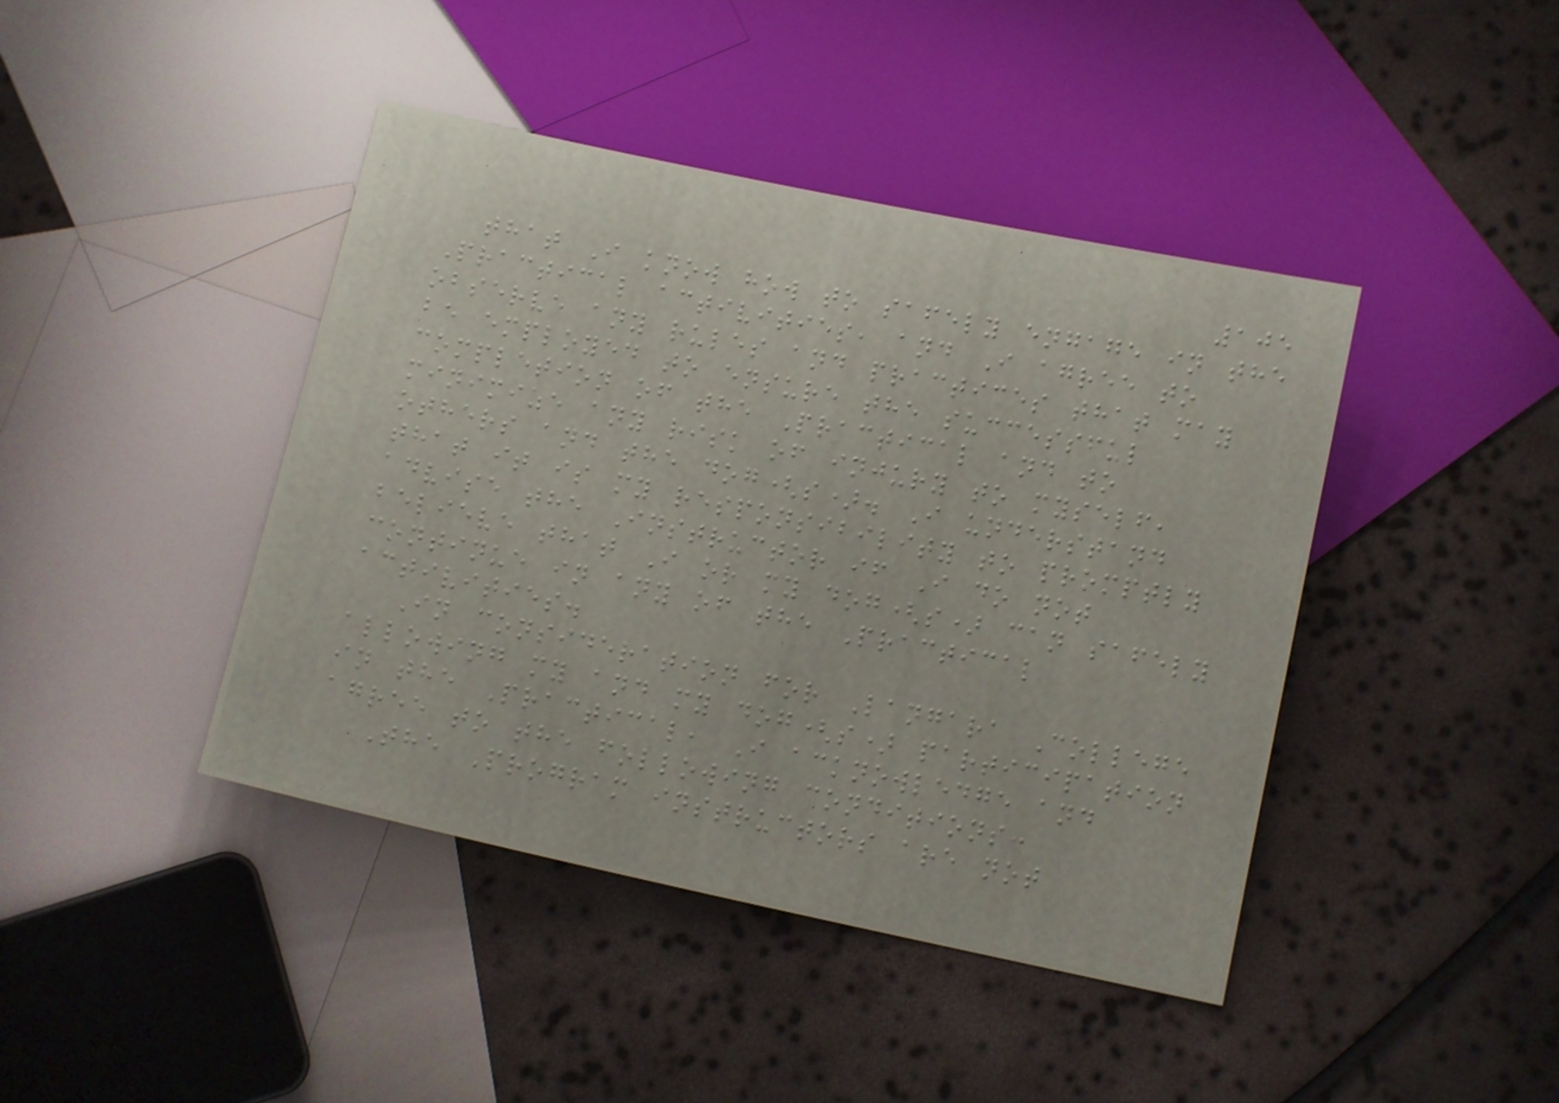105
that I know how to safely engage in the
Practical activities, and I agree to
observe any rules and practices that may
be employed to ensure the successful
completion of the Practical and to
minimize any risk of injury to myself,
others and the dog(s). I understand
that it is my responsibility to promptly
advise the Instructor if I do not
believe that I or my dog(s) can safely
continue in any of the Practical
activities.
In consideration for Langara College
allowing my and my dog(s) participation
in the Practical, I acknowledge and
agree to the following conditions:
The Program instructors are not
